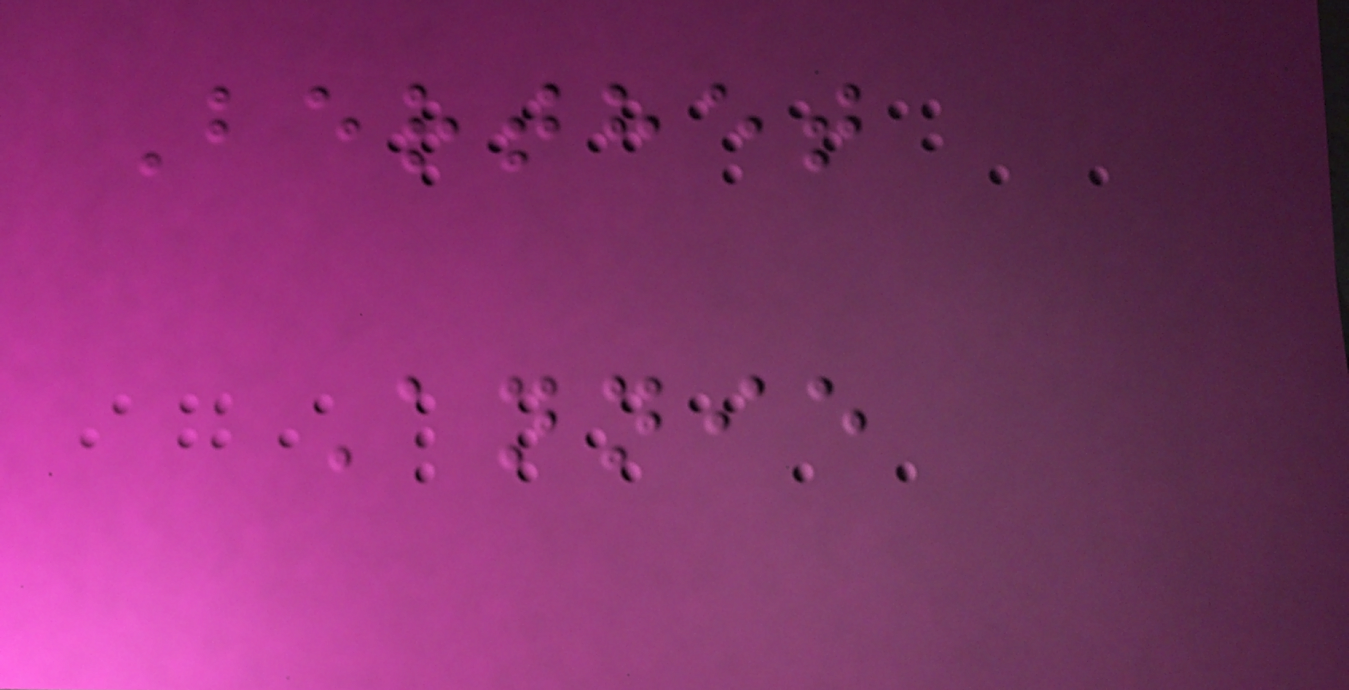Berthet
Annie
